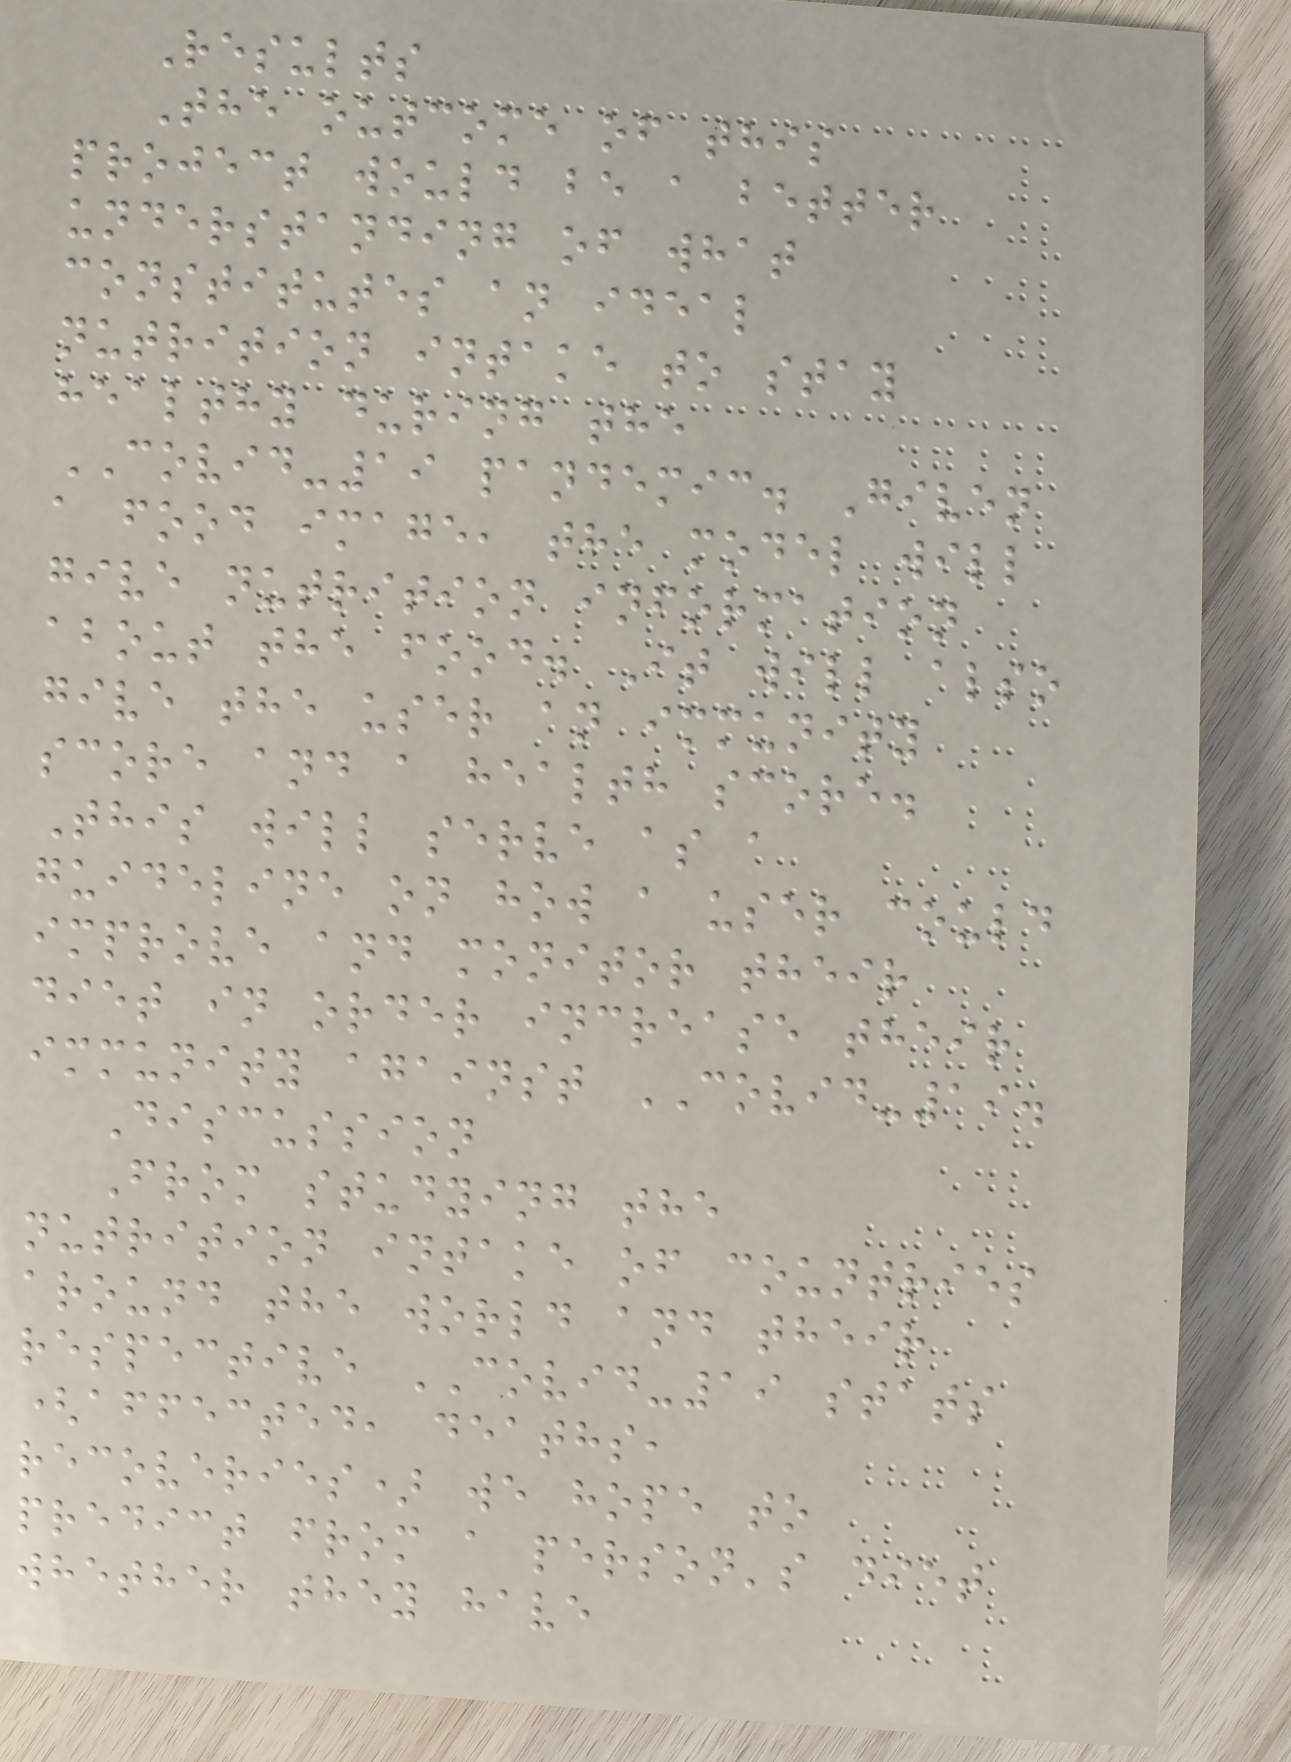Results
The outcome of this
project would be a better
understanding of what
constitutes an ideal
nutrition intake to stay
healthy during the
COVID-19 pandemic. Given
a food image, the model will
give nutrition information
about the food. It will also
give the user an immunity
score and a health score.
This will serve as a
guideline on how a user could
improve and monitor their
diet in order increase their
immunity against COVID-19.
Discussion
From studying the
nutrition intake of countries
around the world and their
respective COVID-19 stats
(affected, deaths,
recoveries) we hope to
predict from a person's diet
whether they have
